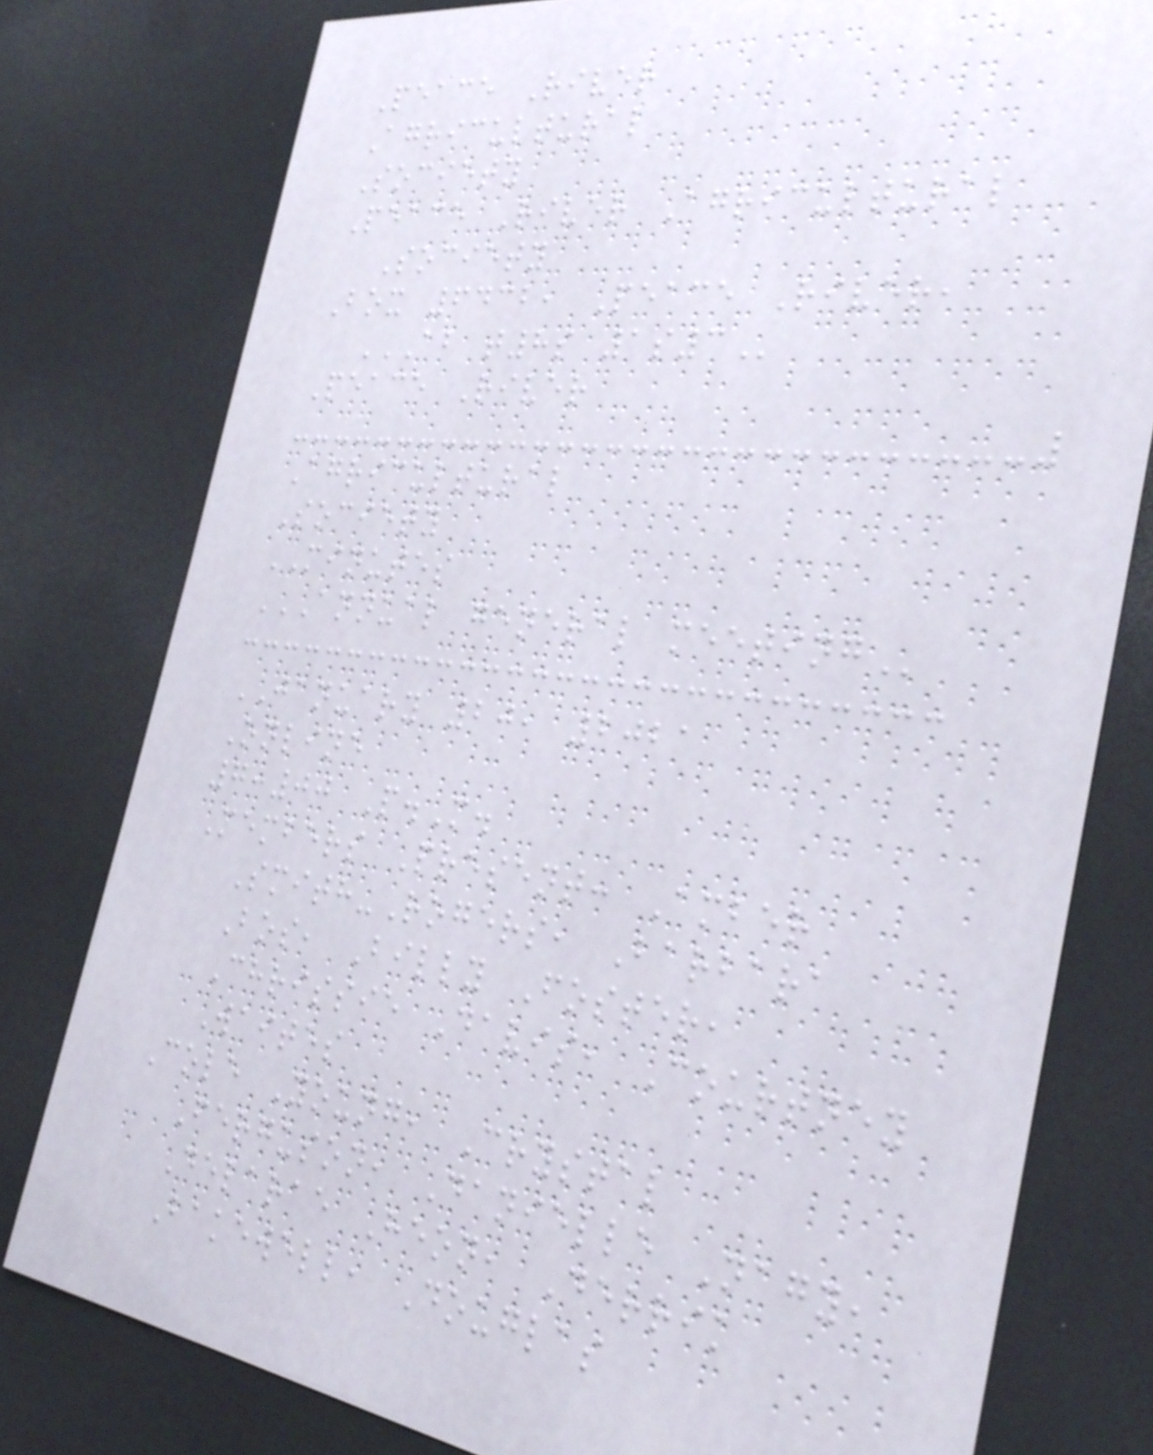Peace River
Agricultural
Society
Peace River Agricultural
Society
Box 6432, Peace River,
AB T8S 1S3
Peace River
Agricultural
Society
MINUTES
ANNUAL GENERAL MEETING
JANUARY 20, 2021
Online
7:00 P.M.
Members Present: Amber
Smith-Rogers, Barbara
Bos, Billy Foster,
Chrissie Davis, Courtney
Waites
Cole Young, Crystal
Ferguson, Danielle Nagy,
Delarae Heon, Derrik
Bakewell, Douglas
